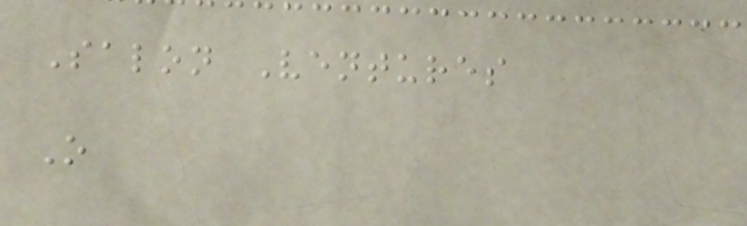Salon Ventures
O
